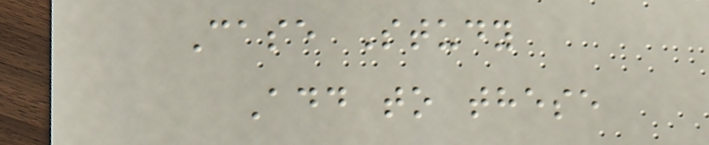Case Study
Add to these
